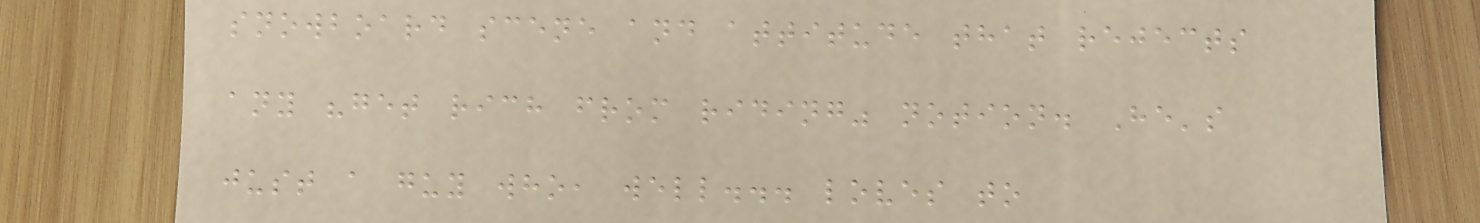snowboard scene and attitude that rejects
any "get rich from riding" notion. He's
just a guy who, well... loves to
